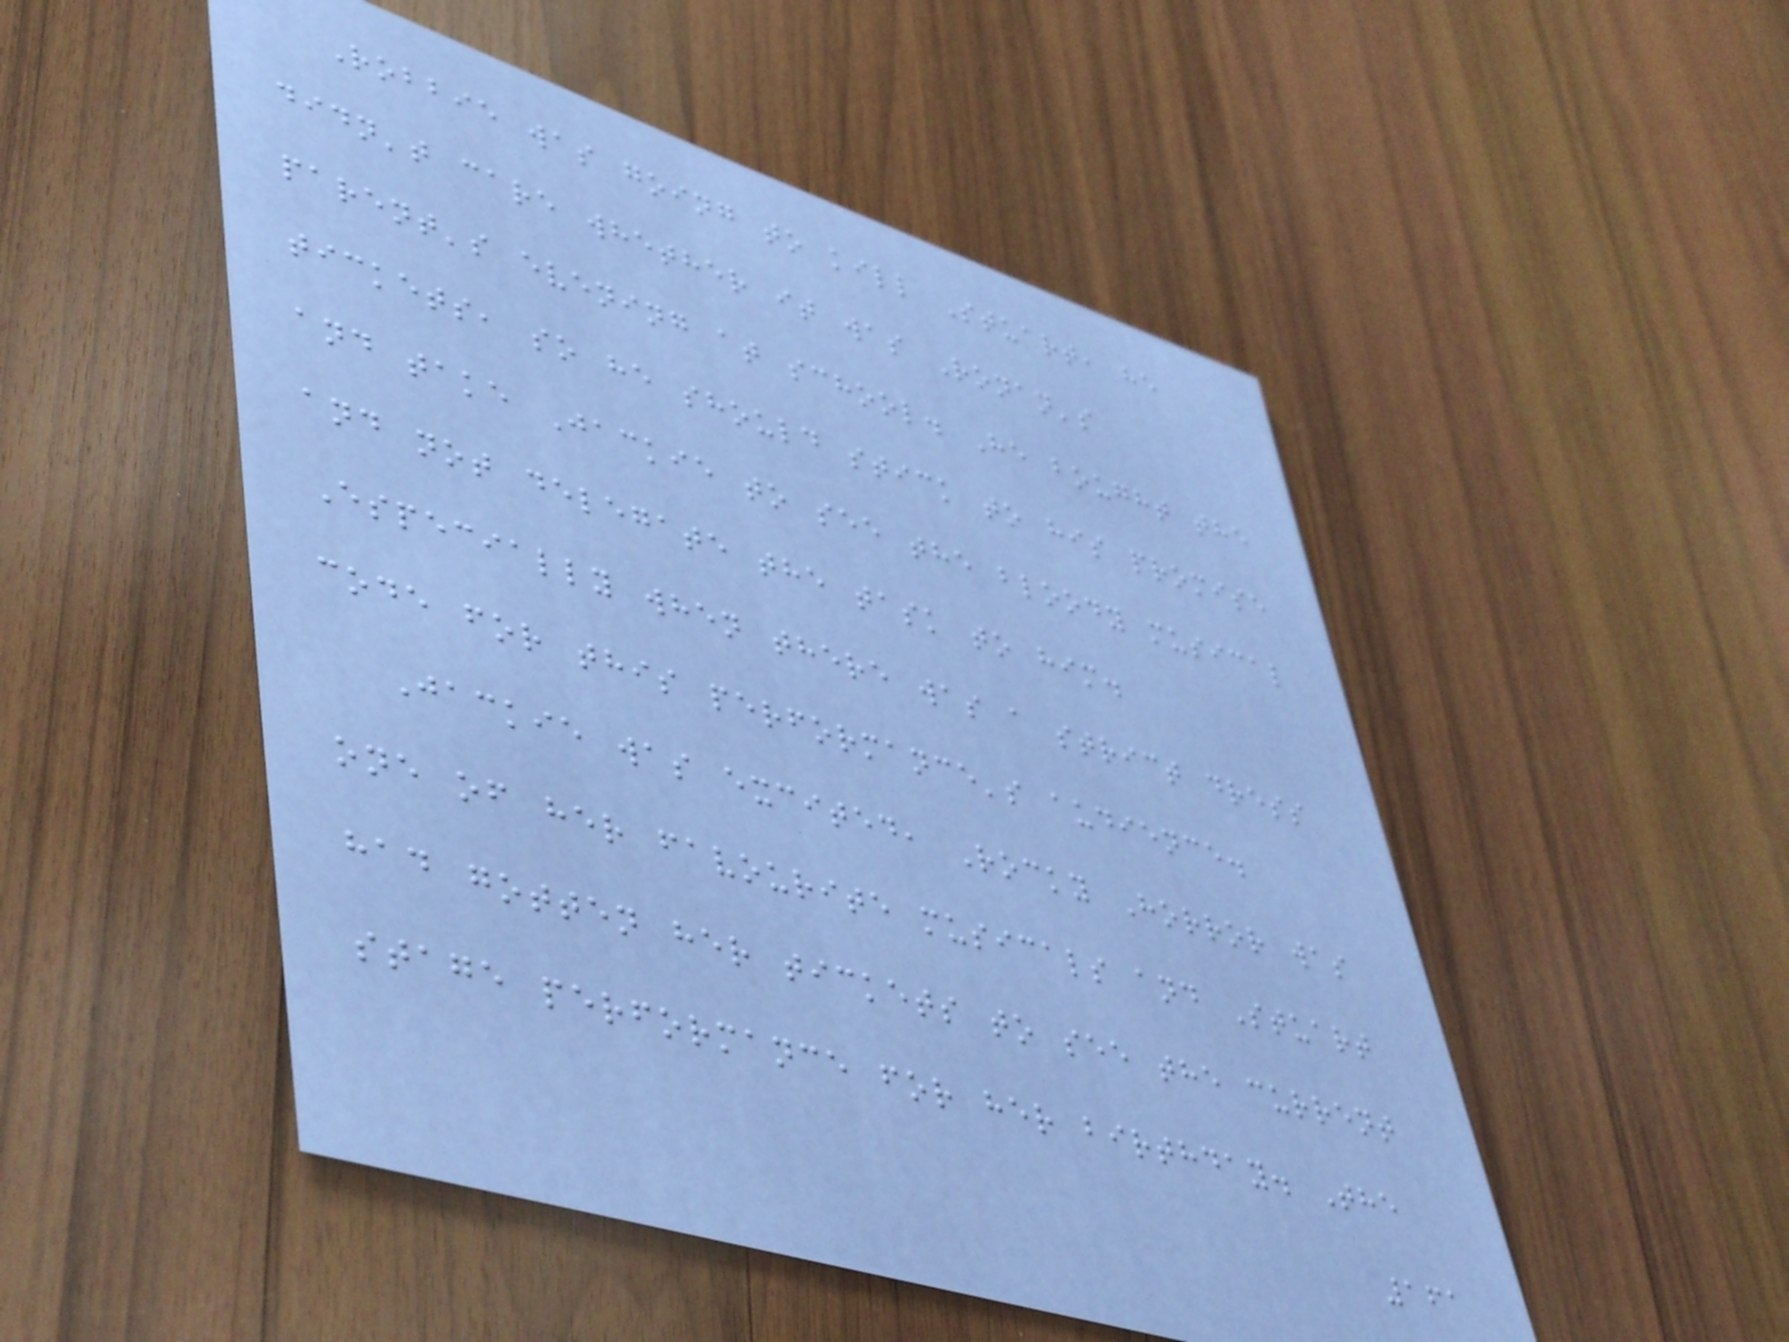Robbie was going to kill Stuart, he
didn't care whether it was Ronan's
parent's evening at school. He bought the
tickets, so he should stick to his promise
and take Jackie to see the bloody musical
and not delegate the task to him.
Especially when there was a strict dress
code for this performance's audience.
Jackie was excited, Rocky Horror was
one of her favourite musicals and Stuart
had gotten her tickets to see the current
stage performance for her birthday. The
161
